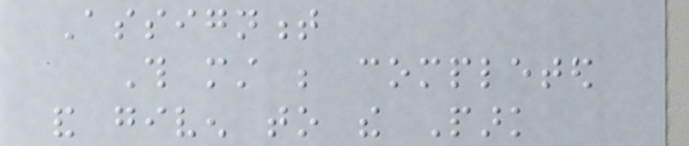Assignment
This must be completed
and given to the Park
